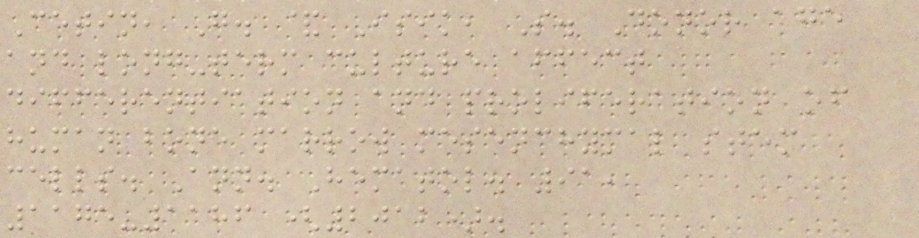Cetin, G. & Isik, S. Donor age
and long-term culture affect
differentiation and proliferation of
human bone marrow mesenchymal stem
cells. Ann. Hematol. 91,
1175-1186 (2012).
